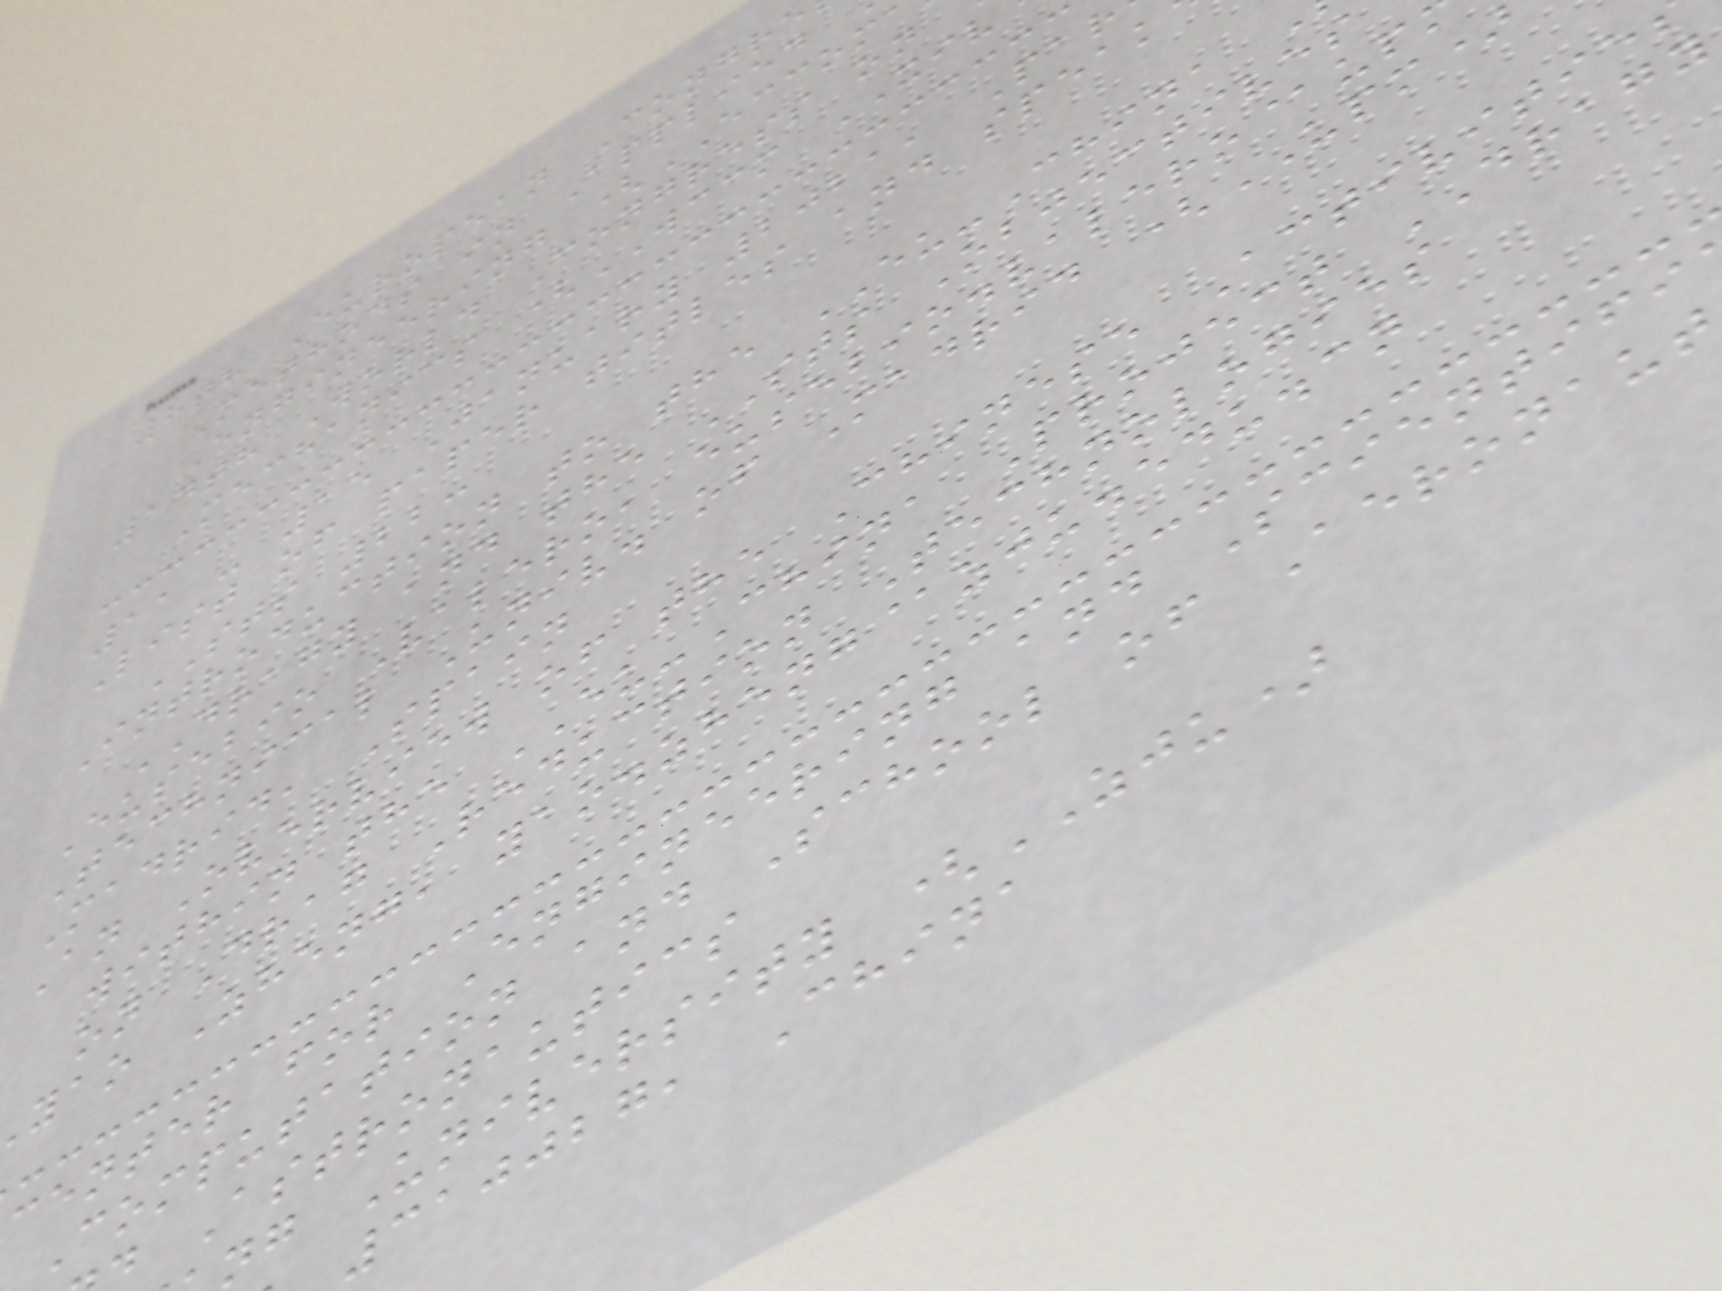8th European Congre
Methods in Applied
Engineering (ECCOM
14th World Congress on
Mechanics (WCCM XIV
11 - 15 January 2021, Par
List of paper titles and speak
STS 22:
Introduction to the EU-China
DRAGY and the STS Objectives
Eusebio Valero, eusebio.valero@up
Technical Univ. of Madrid (UPM)
Madrid, Spain
An Overview of the Chinese Activitie
within the EU-China Project DRAGY
on Drag Reduction Technologies
yao Zheng, yao.zheng@zju.edu.cn
center for Engineering and Scientifi
Computation and School of Aeronaut
Astronautics
ng University (ZJU)
310027, China
